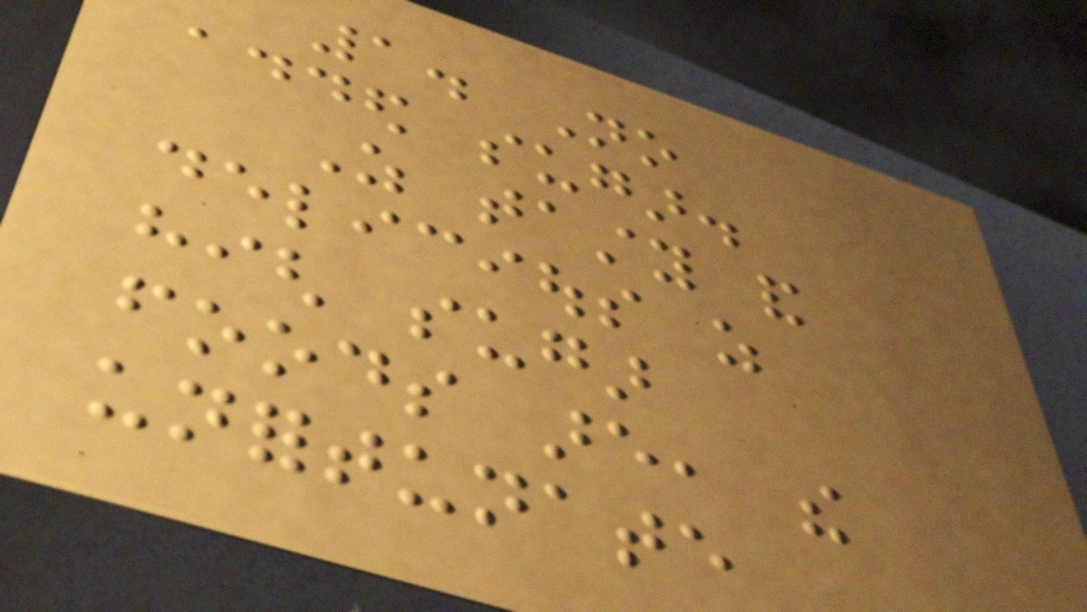1. No
added sugar.
As tasty and
delicious as
high sugar
foods are, the
unfortunate
